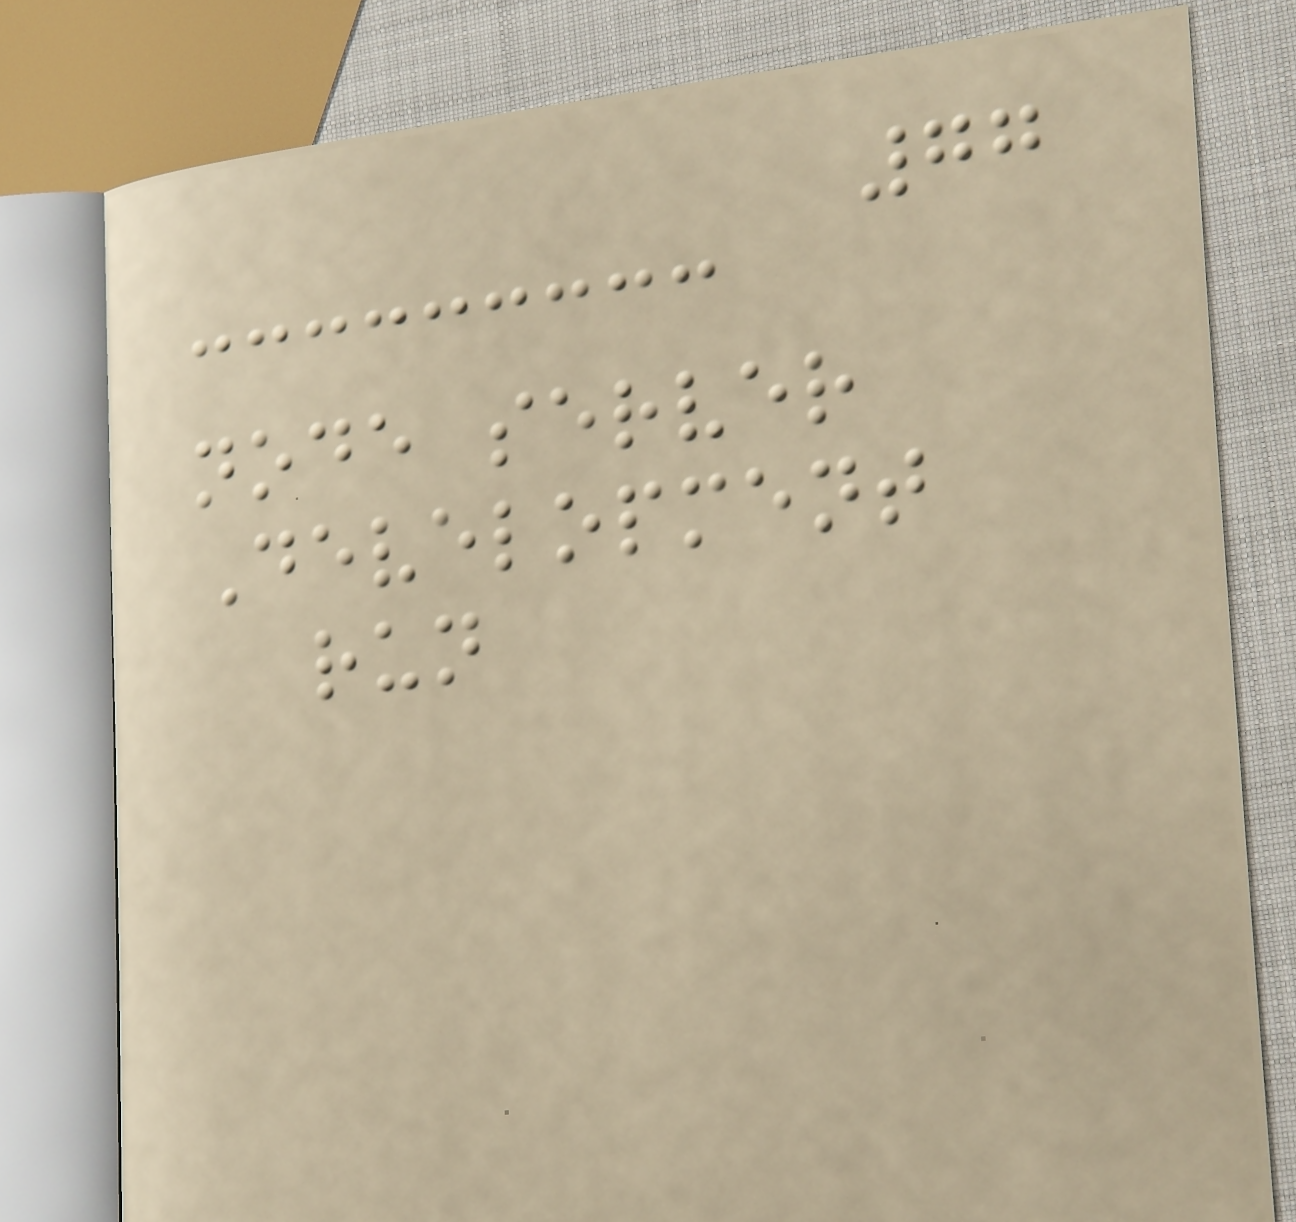77
node server
Development
run
